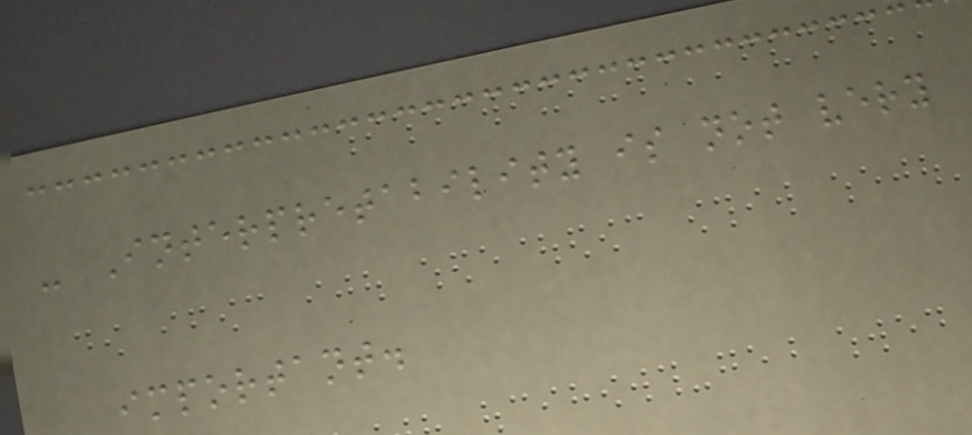- Interpretability is not very
important.
